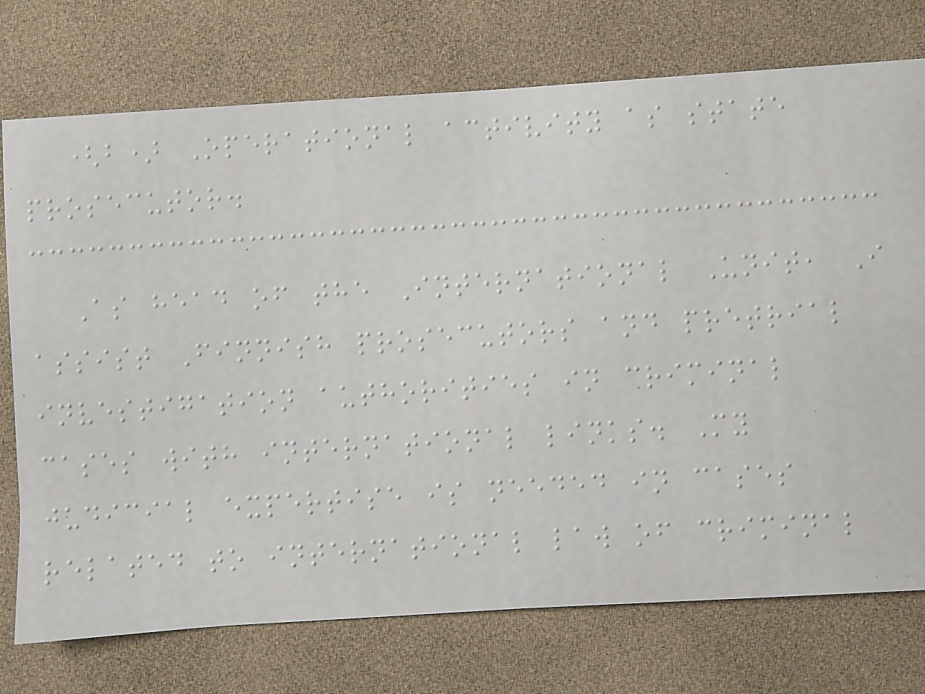(b) Operational activity as state
prosecutor.
As head of the International Unit, I
assist Finnish prosecutors and pretrial
investigation authorities in criminal
cases with international links. My
judicial expertise is needed in cases
related to international law of criminal
